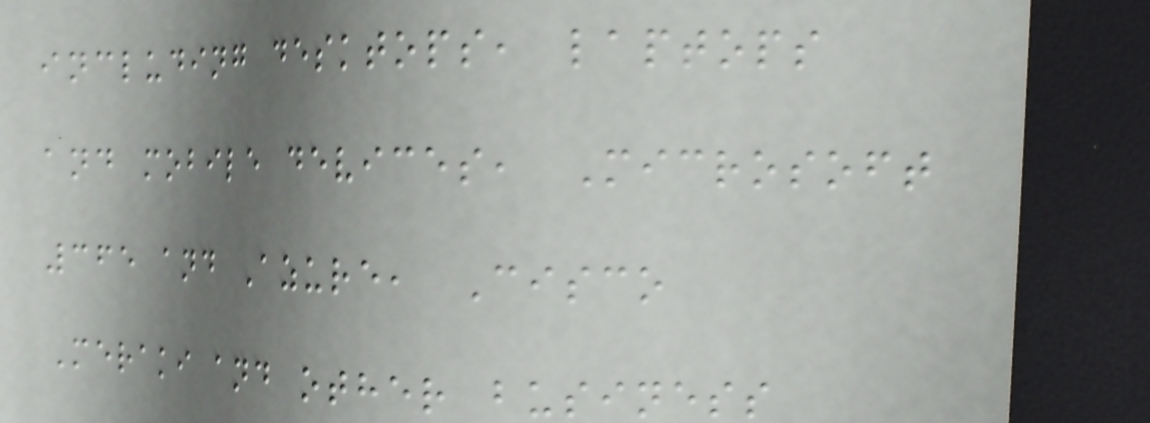including desktops, laptops
and mobile devices, Microsoft
365 and Azure, Cisco
Meraki and other business
